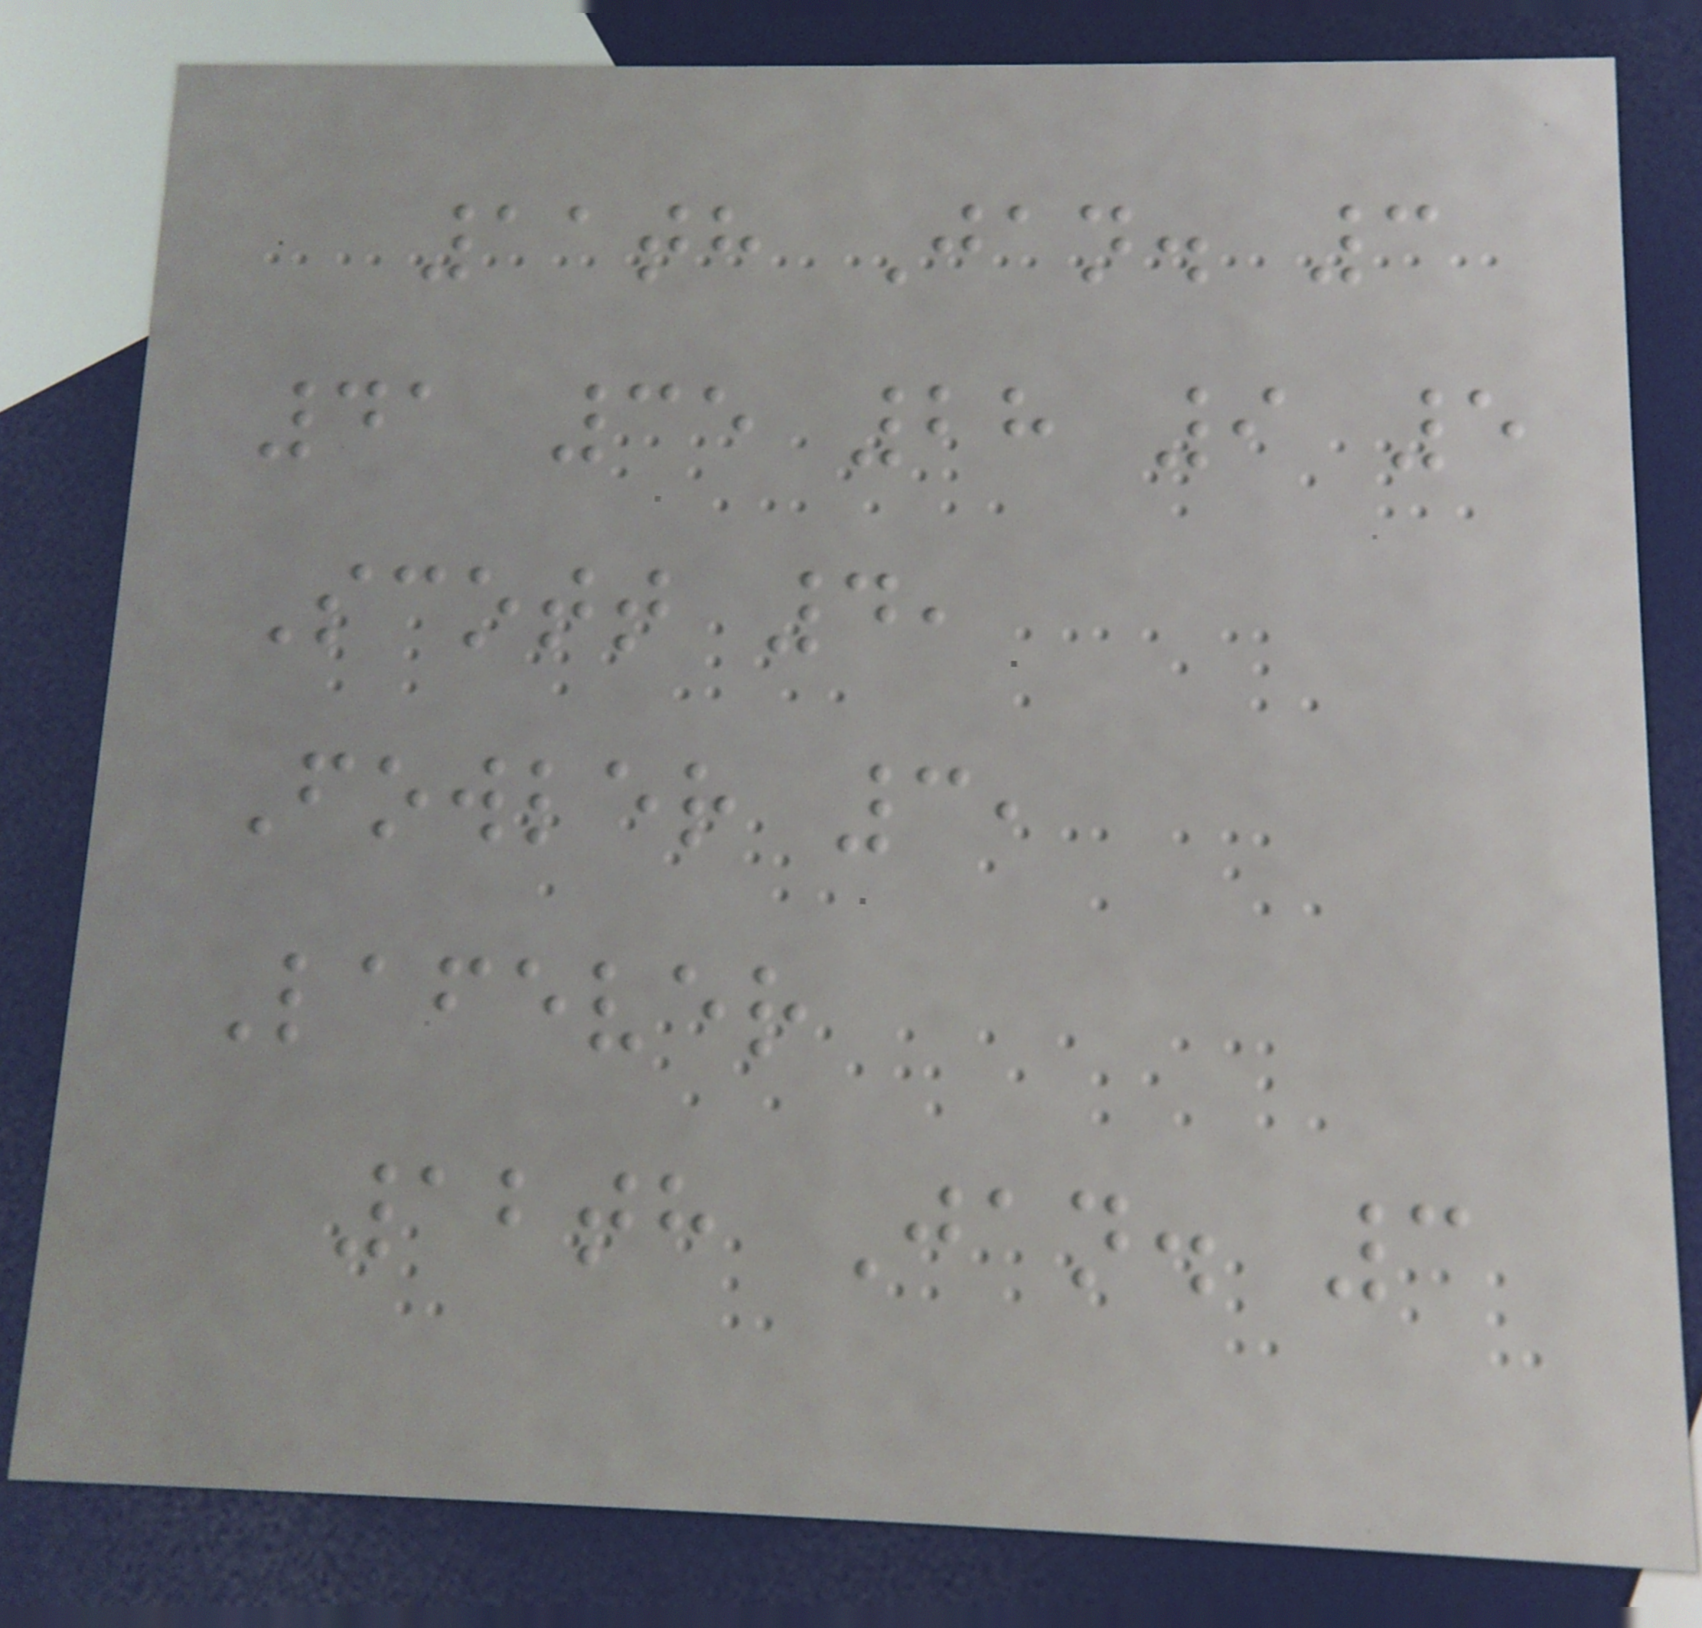11th Jan. 3
41 35 28 9 5
Scott 4,
Fowler 3,
Lafever
12th Jan. 3
